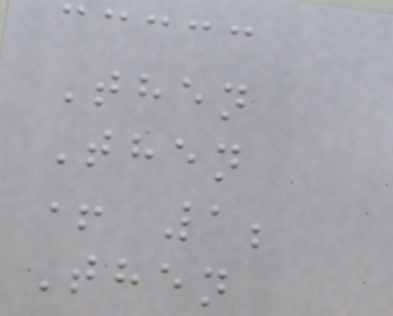Then
Then
+ 1;
Then
